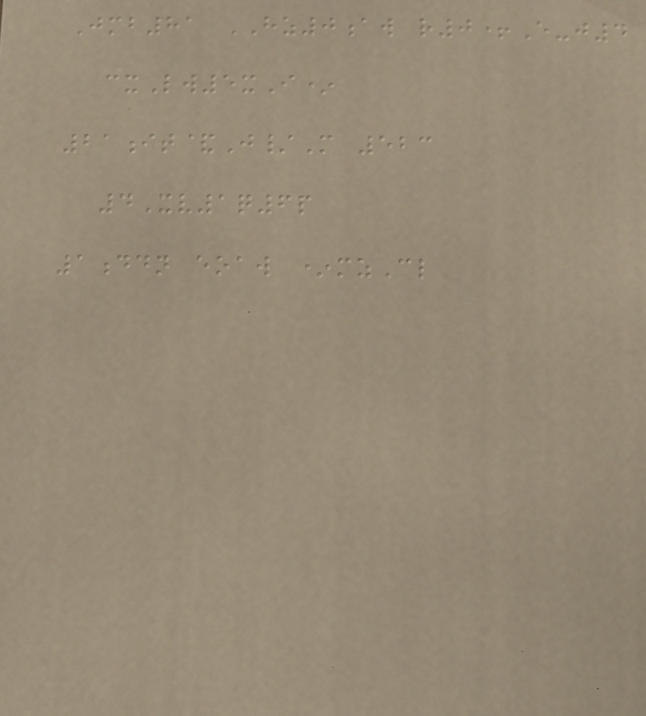Jmb81 HZ0aw r0+E-j4
cxLw5xI*
21it&J/M 523
4Xv1q6p
1ddn eoaw *mzCl
